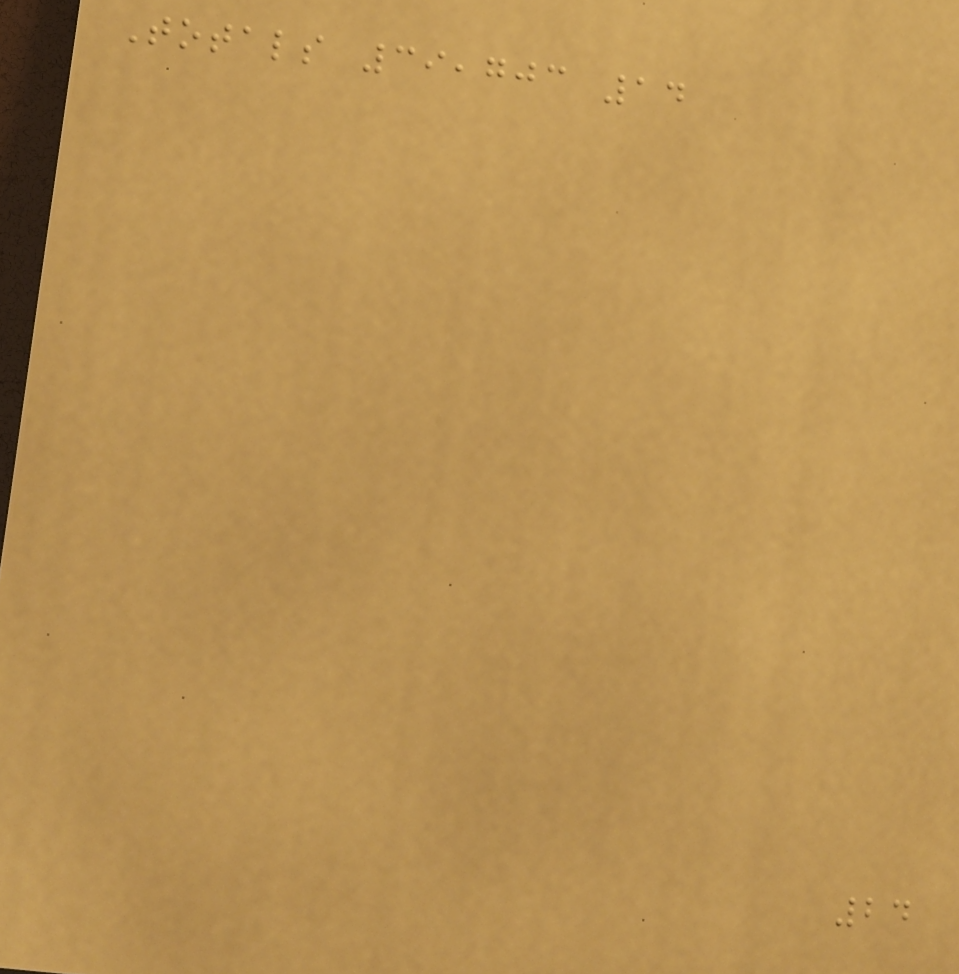Totals 39,703 14
24
